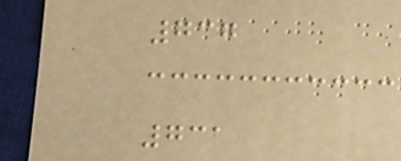737
731
